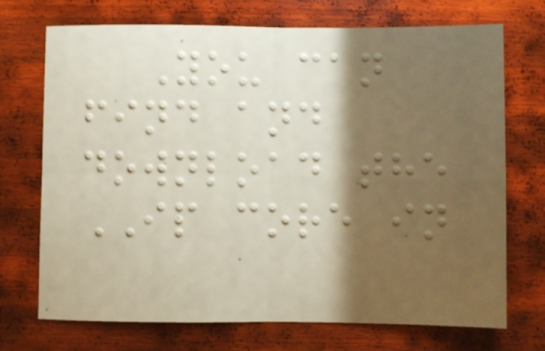You can
find and
download the
IP core in
